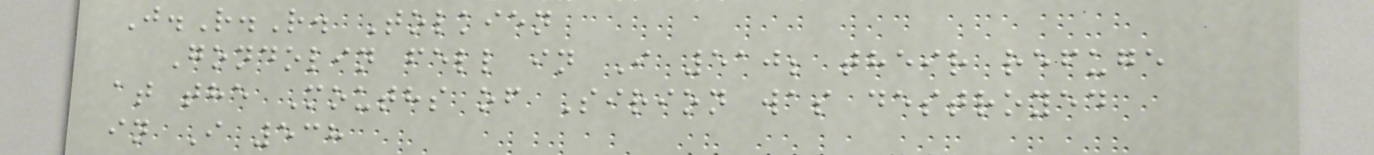J.R.R. Tolkien
Gondolin fell in I 510; their refuge
at the Mouths of Sirion was destroyed
in I 538
